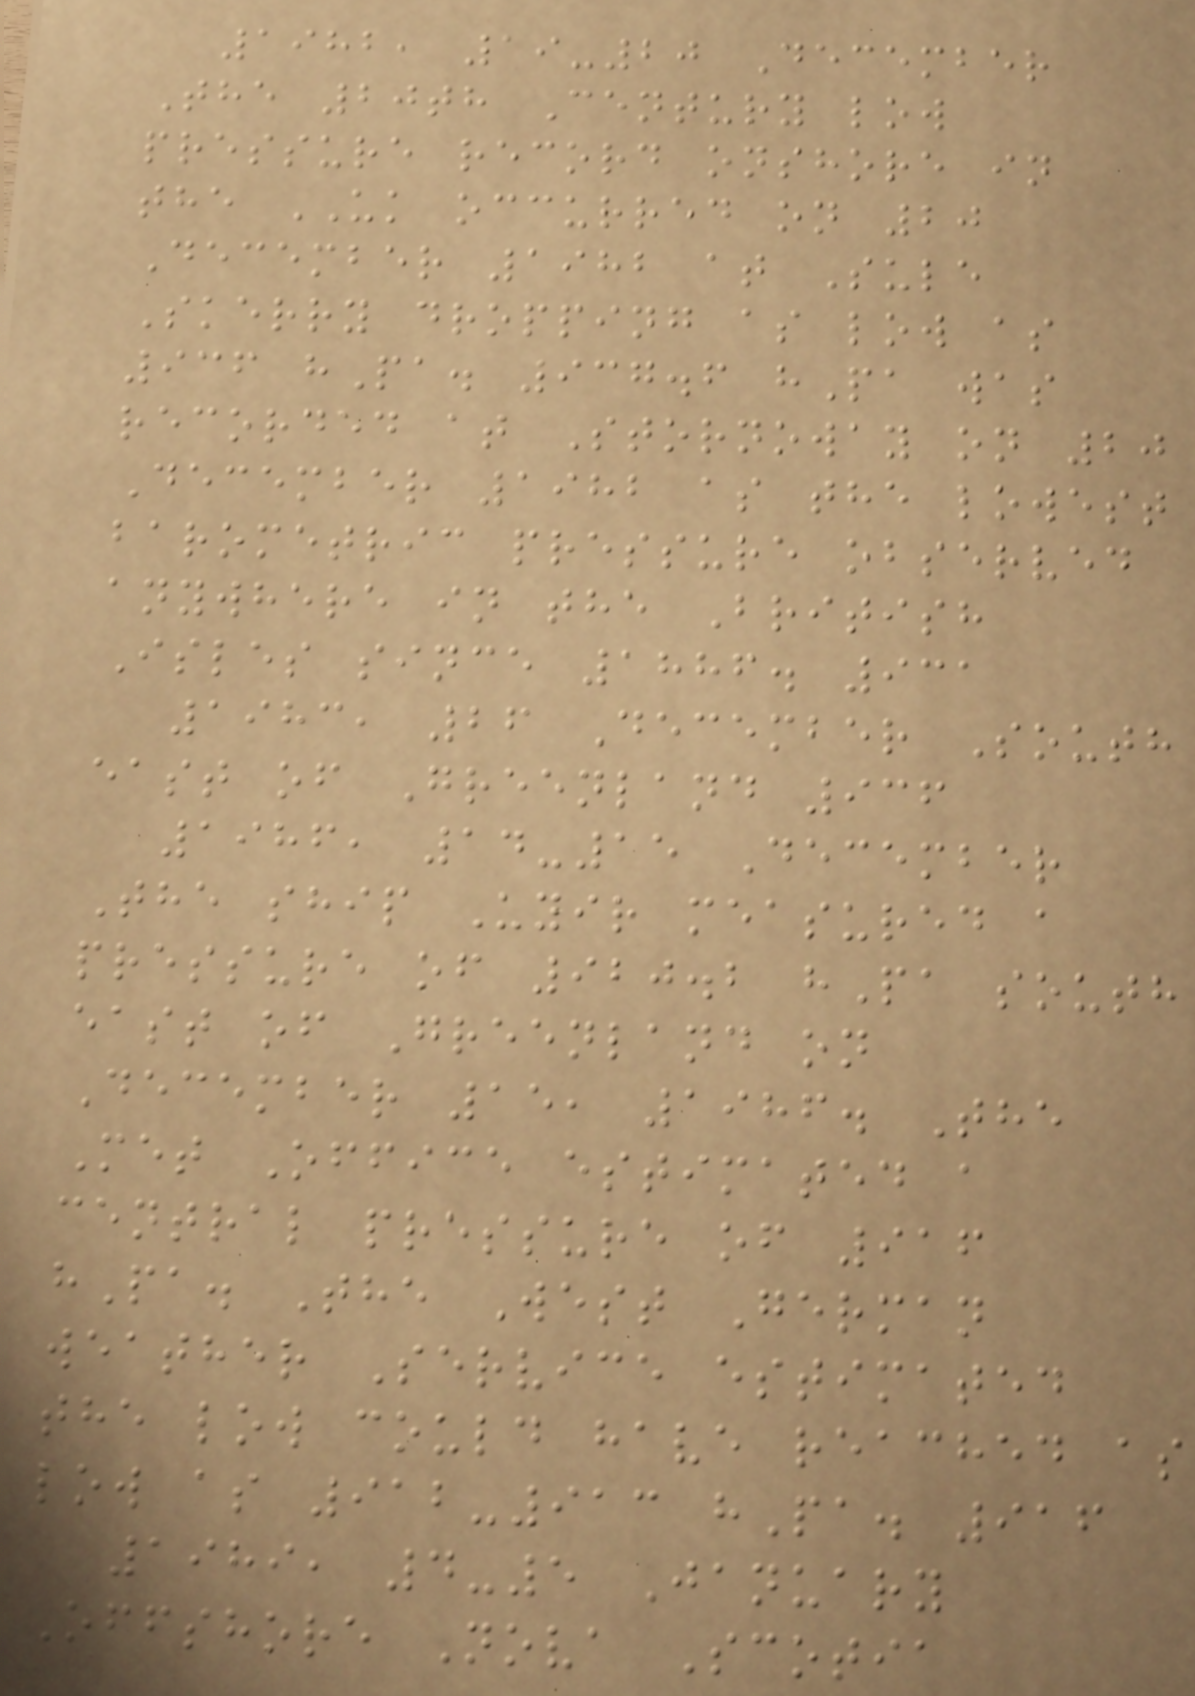1982, 19-20 December
The 20th Century low
pressure record onshore in
the UK occurred on 20
December 1982 at Sule
Skerry dropping as low as
936 hPa. 937.6 hPa was
recorded at Stornoway on 20
December 1982 as the lowest
barometric pressure observed
anywhere in the British
Isles since 1886. 931
1983, 26 December South
east of Greenland 936
1986, 14-15 December
The ship Uyir measured a
pressure of 920.2 hPa south
east of Greenland on
December 15, 1986. The
Met Office estimated a
central pressure of 916
hPa. The West German
weather Service estimated
the low could have reached as
low as 912-913 hPa. 916
1989, 4-5 January
Offshore Nova Scotia
